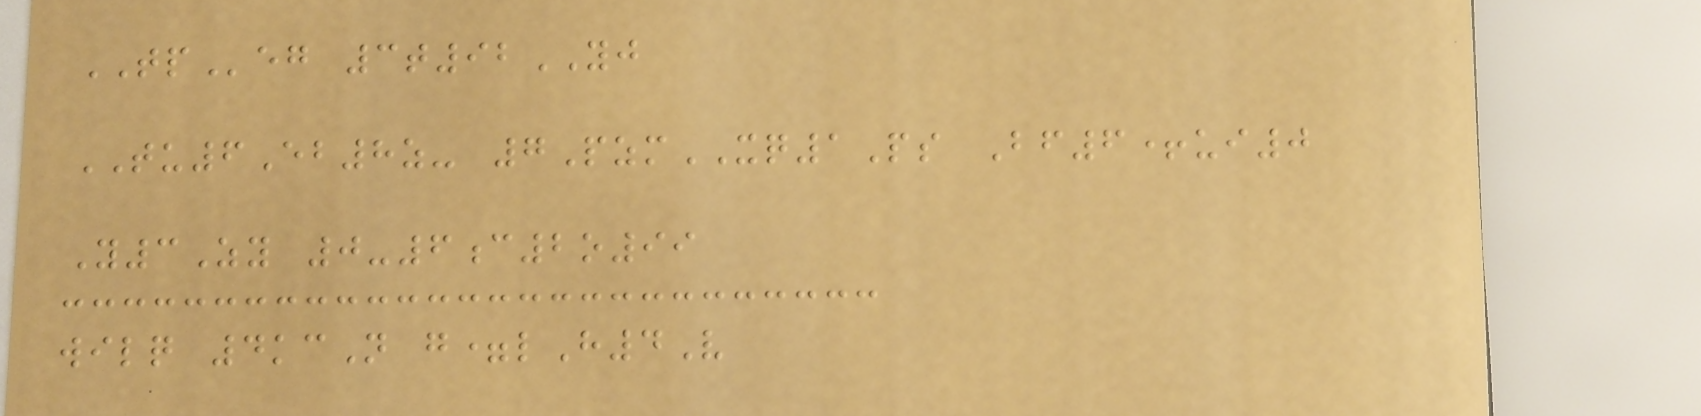TPeg 3t92YJ
TU6Eb8z- 7PzmXQ1Ps Bf6+ui0
Y3Zy 0-6c2o99
wilq 4kcN g=lH4V
